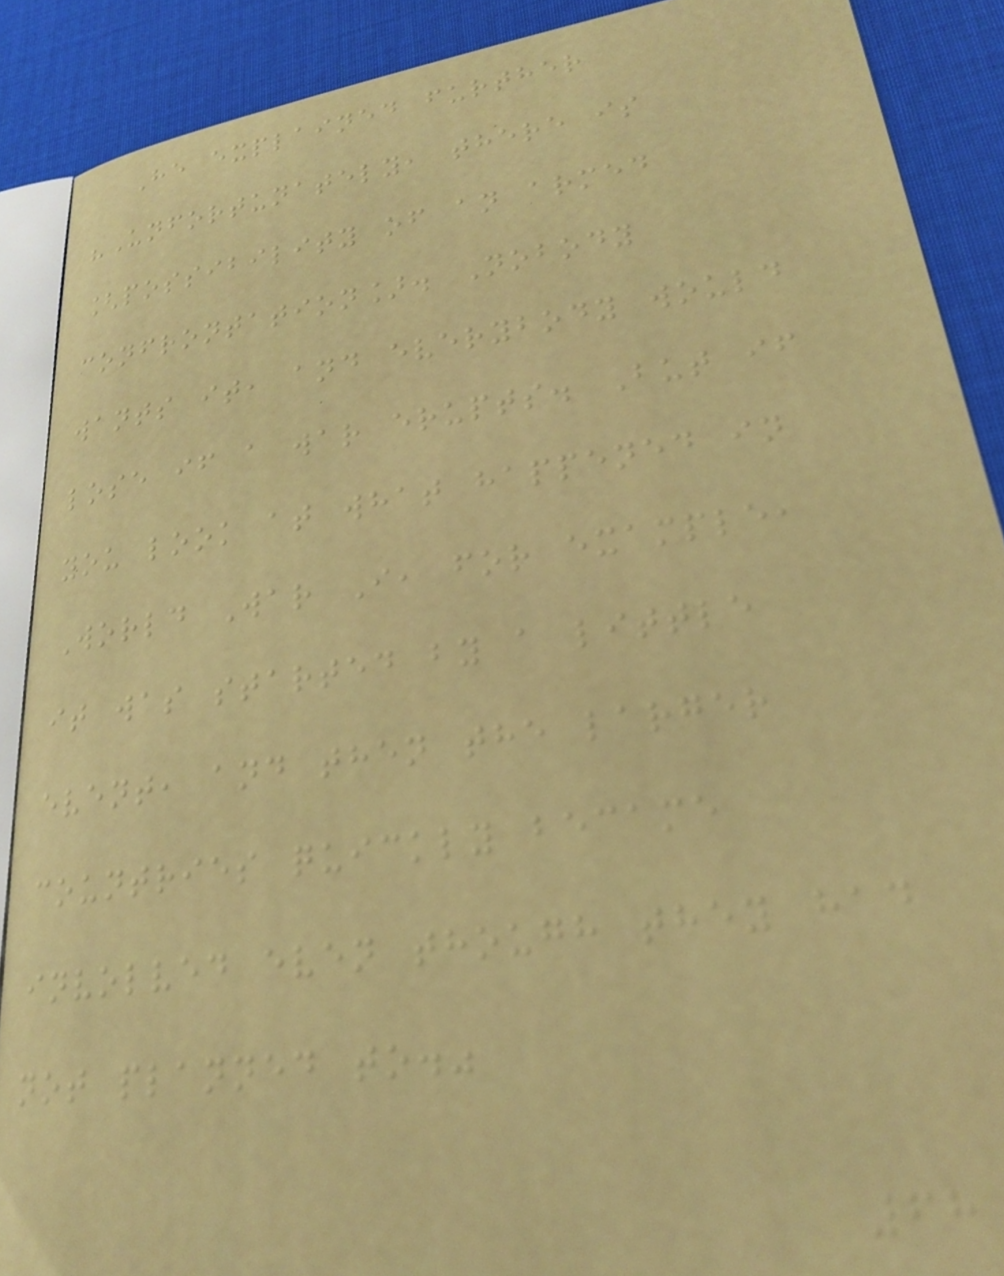He explained further
"Unfortunately, there is
[possibility of an armed
confrontation]. Nobody
wants it, and everybody would
lose if a war erupts. But if
you look at what happened in
World War I, for example,
it was started by a little
event, and then the larger
countries quickly became
involved even though they had
not planned to."
68
